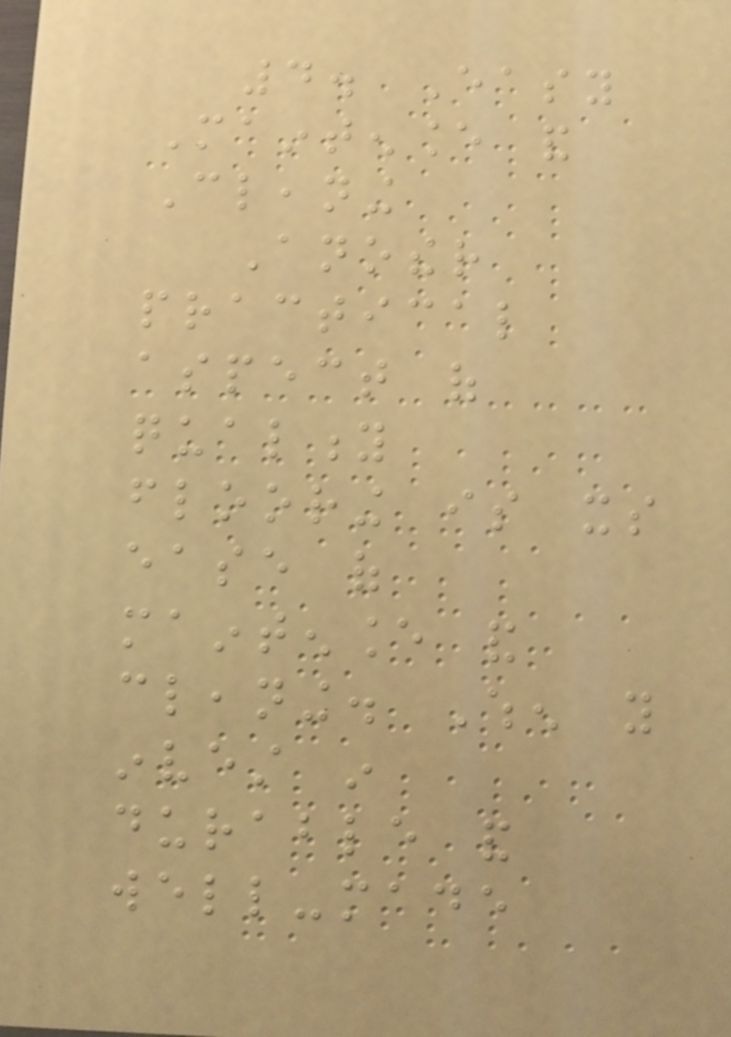4. Easy
Maintenance and
Cleaning
Another
practical
aspect of
quality
flooring is its
ease of
maintenance and
cleaning. When you
invest in
durable and
well-made
